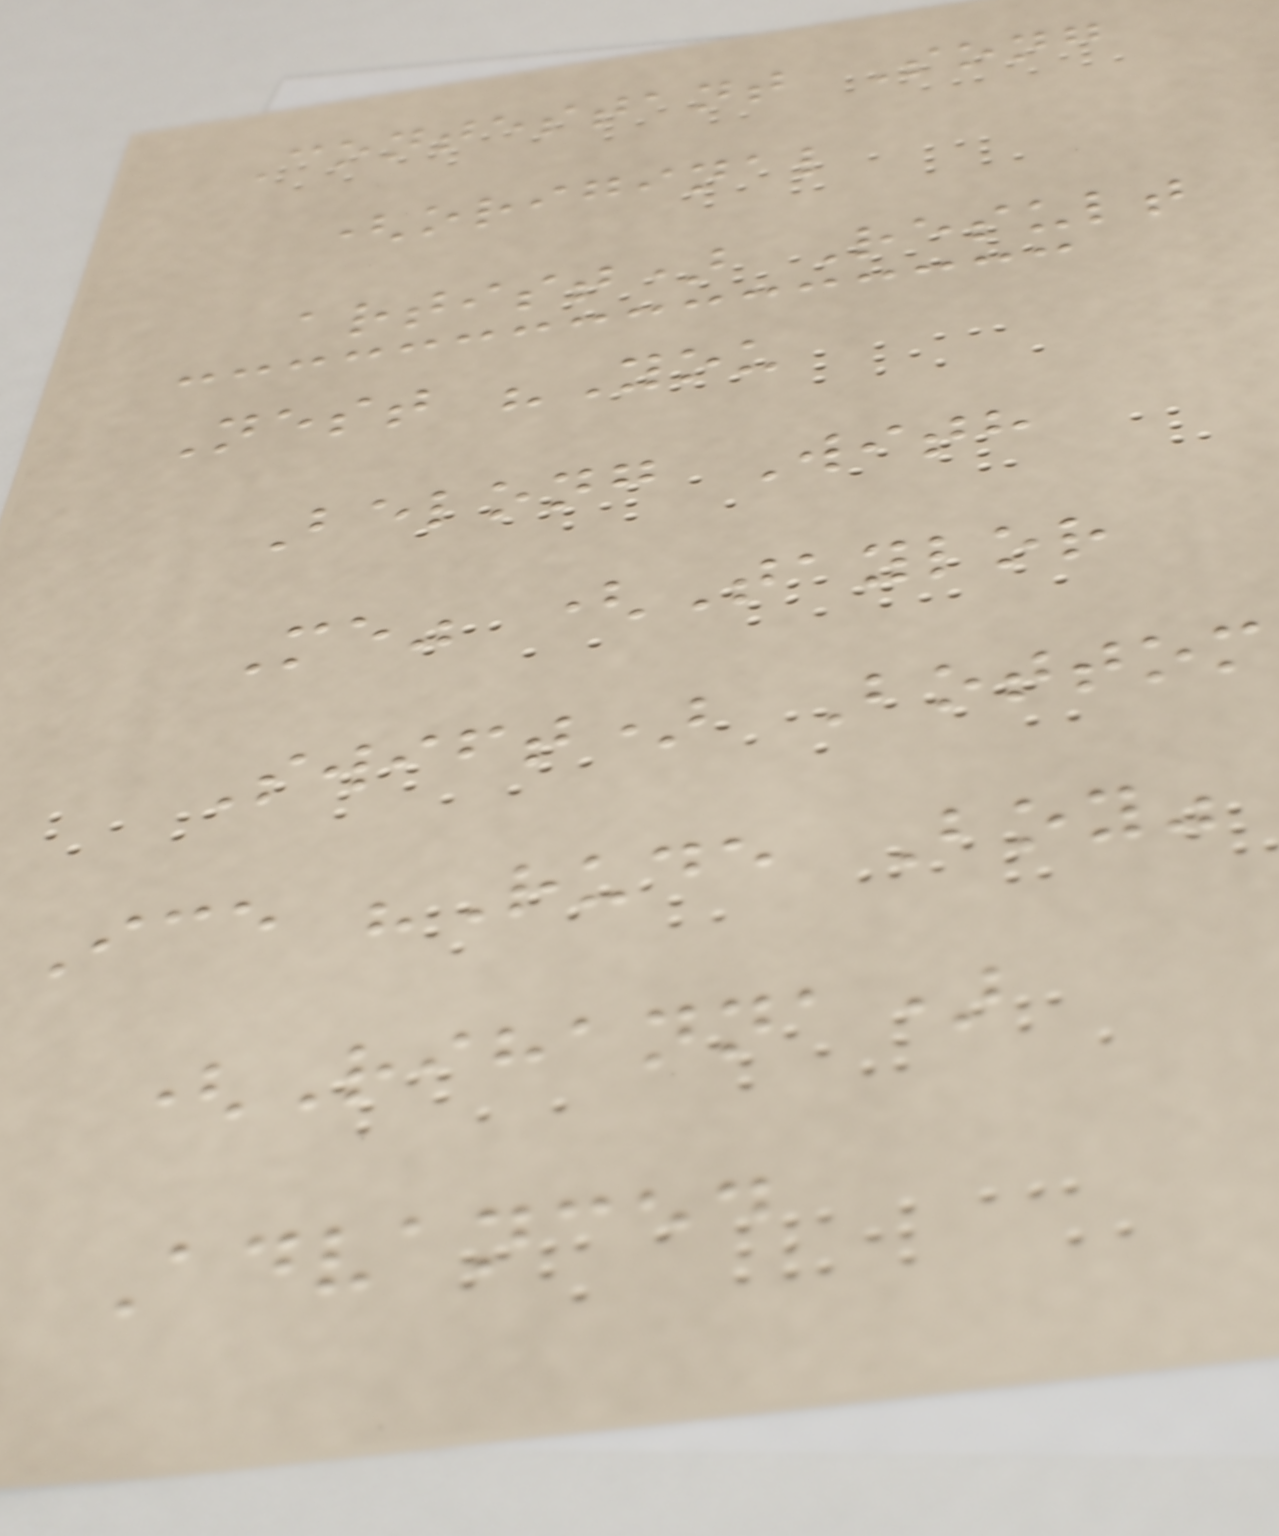Contestant Song
(original
artist) Result
Nest "You
Belong With
Me" (Taylor
Swift) Bottom
Ice "Rude Boy"
(Rihanna)
Advanced
